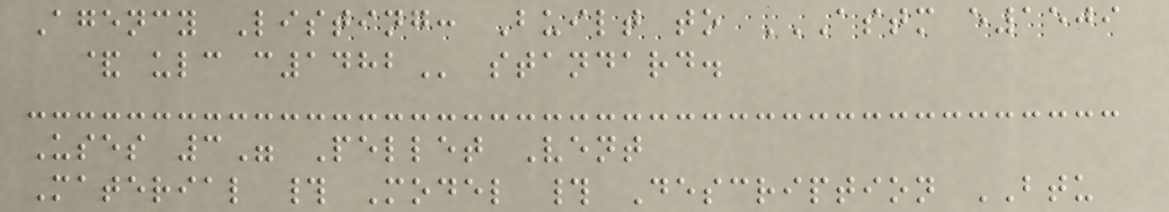Agency Listing: Built to ASTM E1509
& ULC C1482 standard.
Uses 3" Pellet Vent
Material # Model # Description BTU
